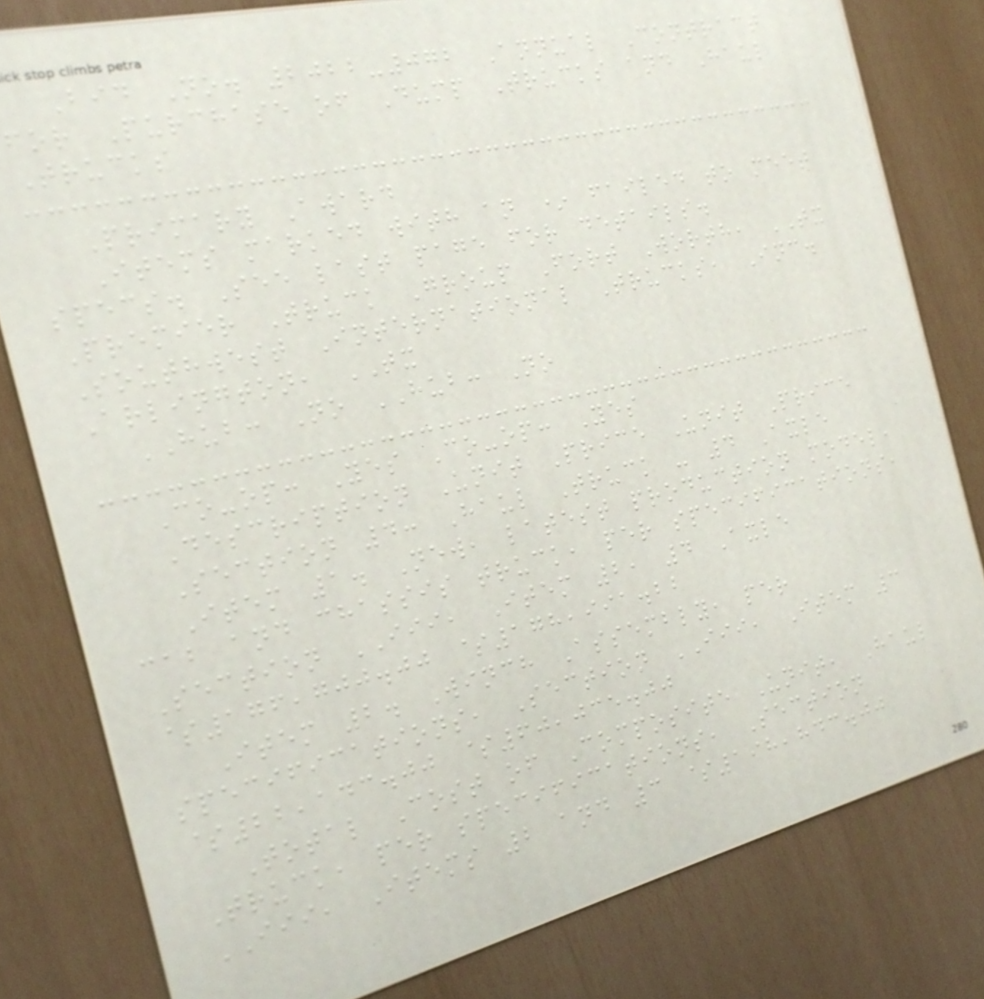Bid No. 2022-072 Annual Contract
for Purchase of Dump Trucks and Haul
Trucks
Primary Award
Items marked with an * failed to meet
specs. See last page for details.
Premier Truck Group Fort Worth, TX
Southwest International Trucks, Inc.
Arlington, TX
HUB: No HUB: No
Co-op: Yes Co-op: Yes
Description Unit Price Unit Price
Section 4: Haul Truck - 4 Axle
Item 1. New, latest production model,
cab and chassis truck, per specifications,
Section III, Item 2, 4 Axle
$176,700.00 $178,991.22
Item 2. Winch Assembly, per
specifications, Section III, Item 3
$22,143.00 $60,035.00
Total Cost of Composite Unit, Haul
Truck, per specifications, Section
III, Items 2 and 3 $198,843.00
